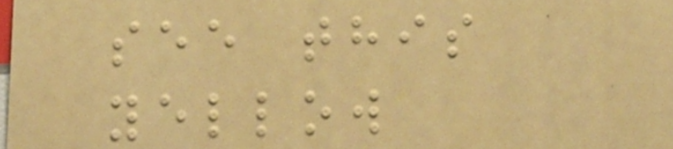see this
yellow
